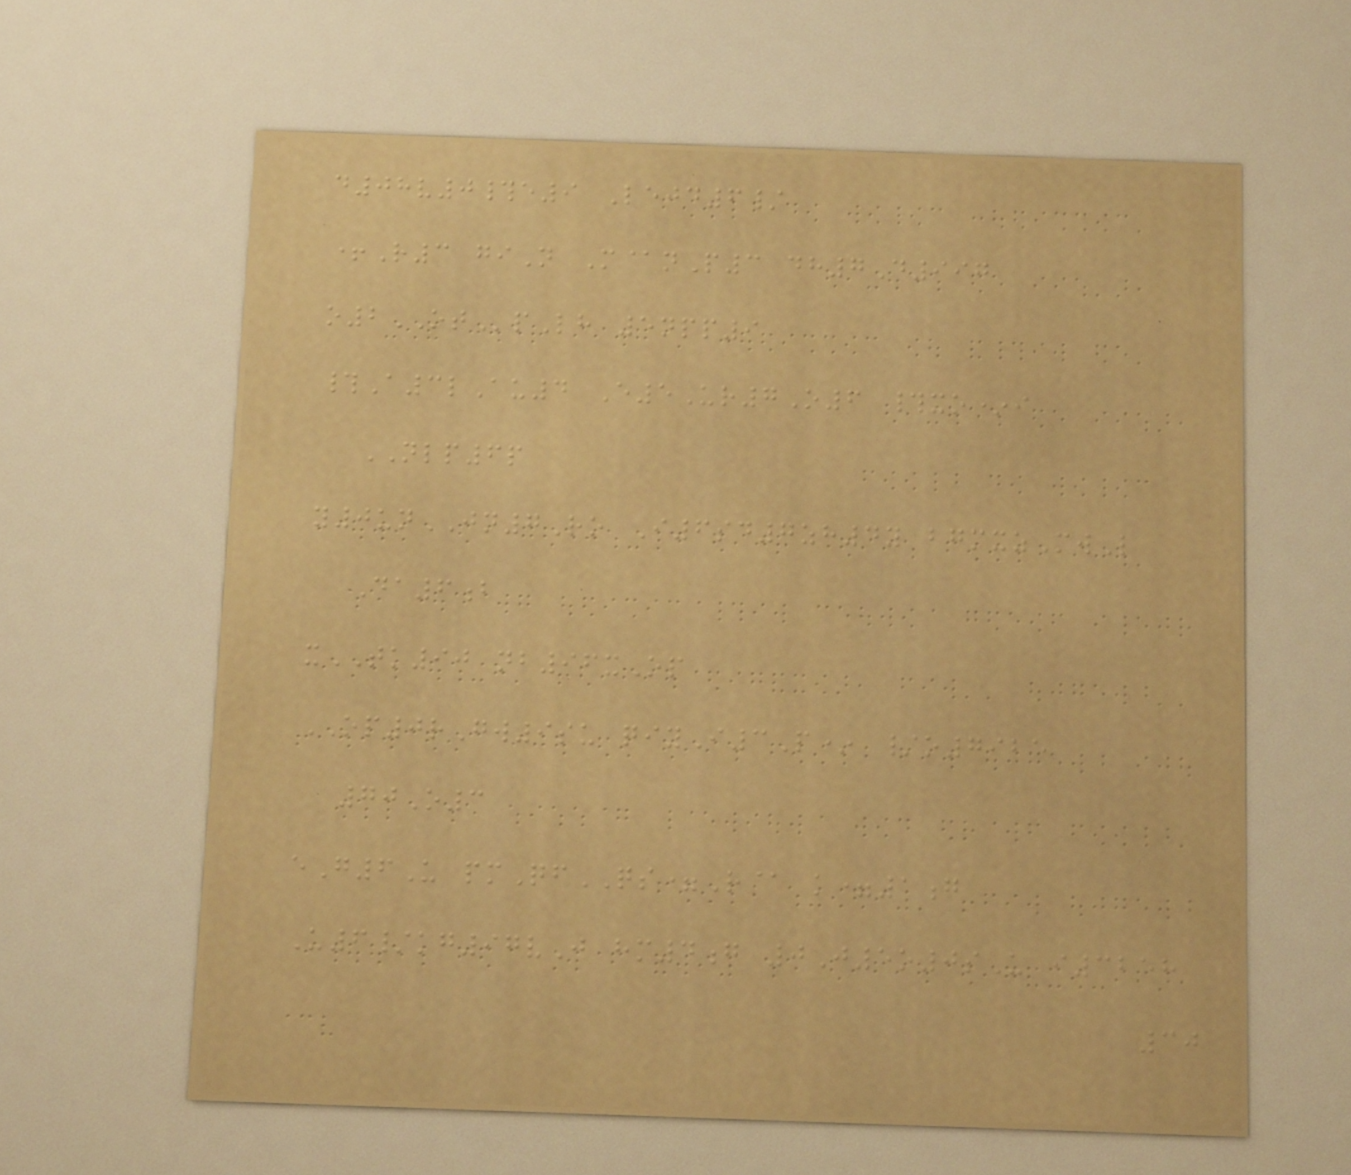d08v0#e9 Lejd6/
+R3 giN M@nP3 dh7D997
o2OTpLh 5npp9
#A3lAu4 E5Ur7O6 #xo*i
NLP6p
y0unJN7Ro I6sd7zh4y bgmxzMwL
Da6b
xTK90 nb96xOp
OP0rGw9su qiyI3P* /o7925
70O3
eG6U pmQfQS=R@ k=1g
U6/kg97vJ hm4g 0J5o0sU i3258
30
